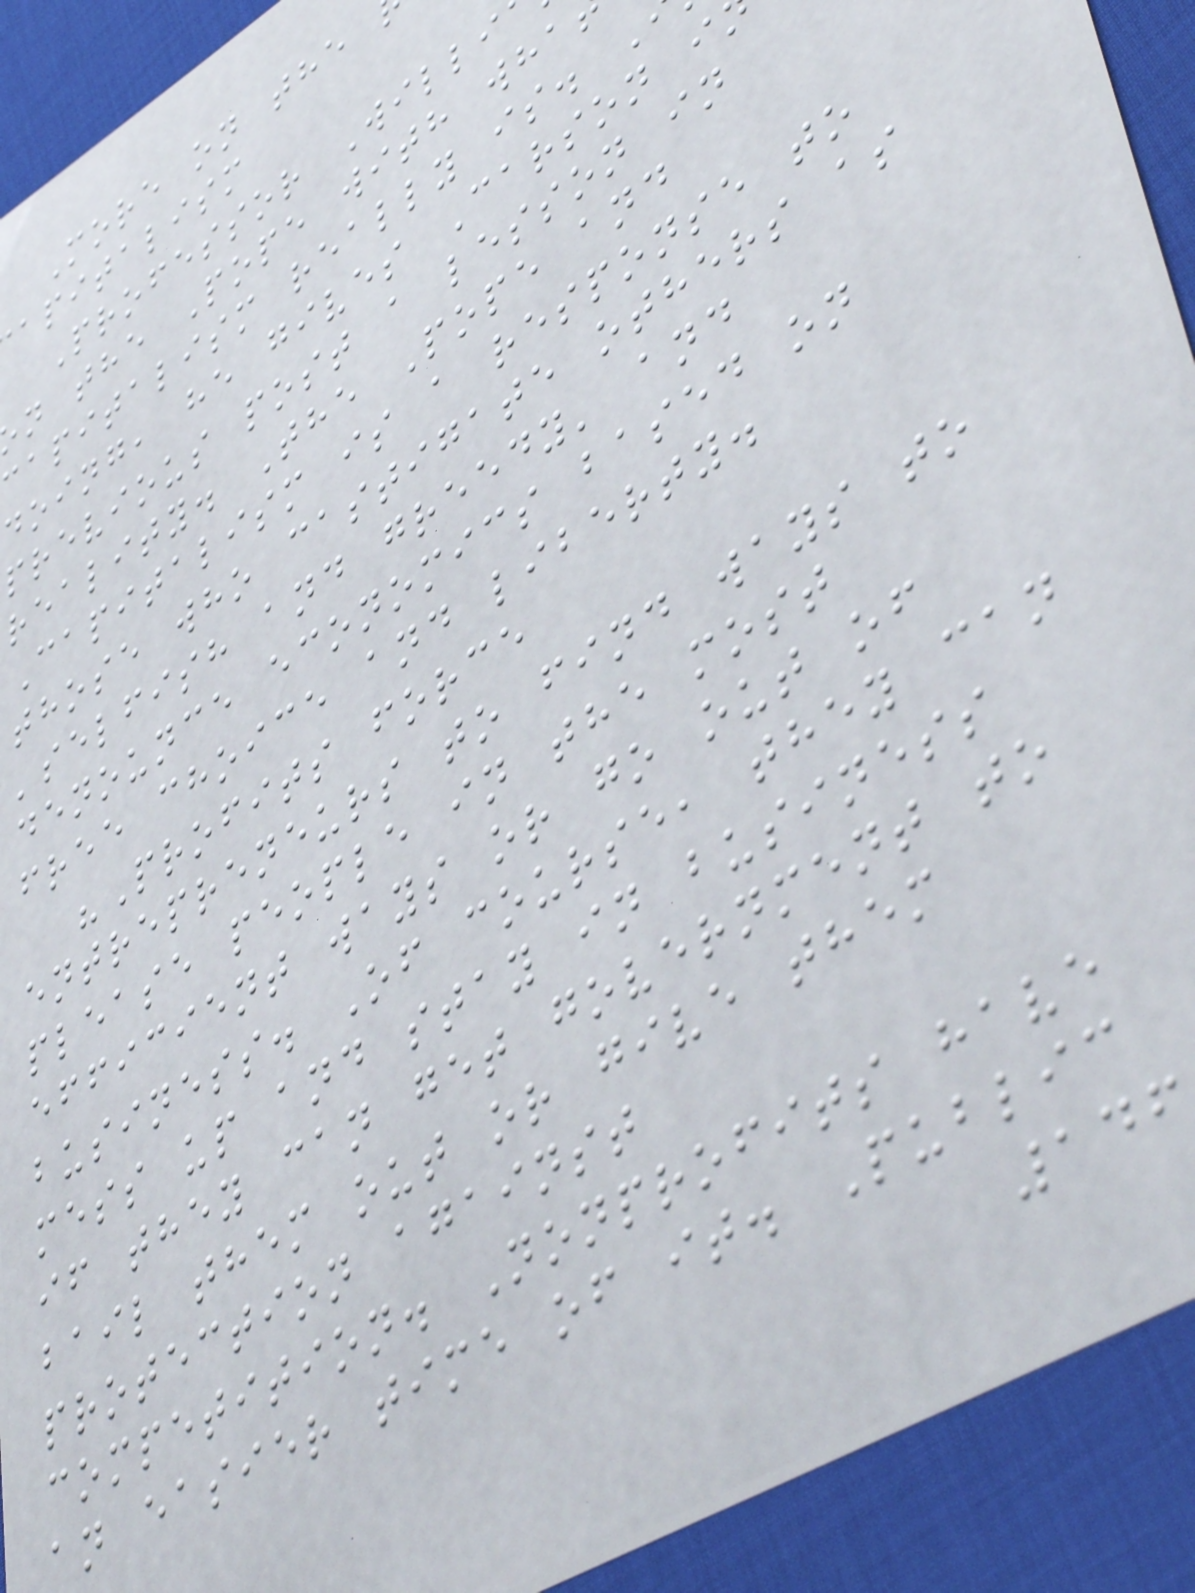More on the
apitalism
Professor Willi
n the Pope with wha
capitalism really is.
doing, he gives Carson i
previous post a lesson in
reality. The Pope and
Capitalism is a response to
those who castigate others as
'selfish and greedy' and
denounce economics based on
free choice and liberty.
"Profits force
entrepreneurs to find ways to
please people in the most
efficient ways or go out of
business. Of course, they can
mess up and stay in business
if they can get government to
bail them out or give them
protection against
competition. Nonprofits have
an easier time of it. Public
146
